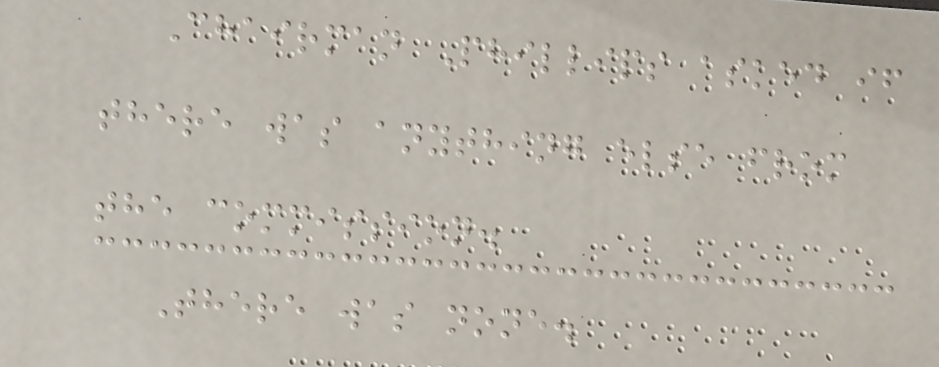Chairman Phillips asked if
there was anything else from
the commission.
There was none.
